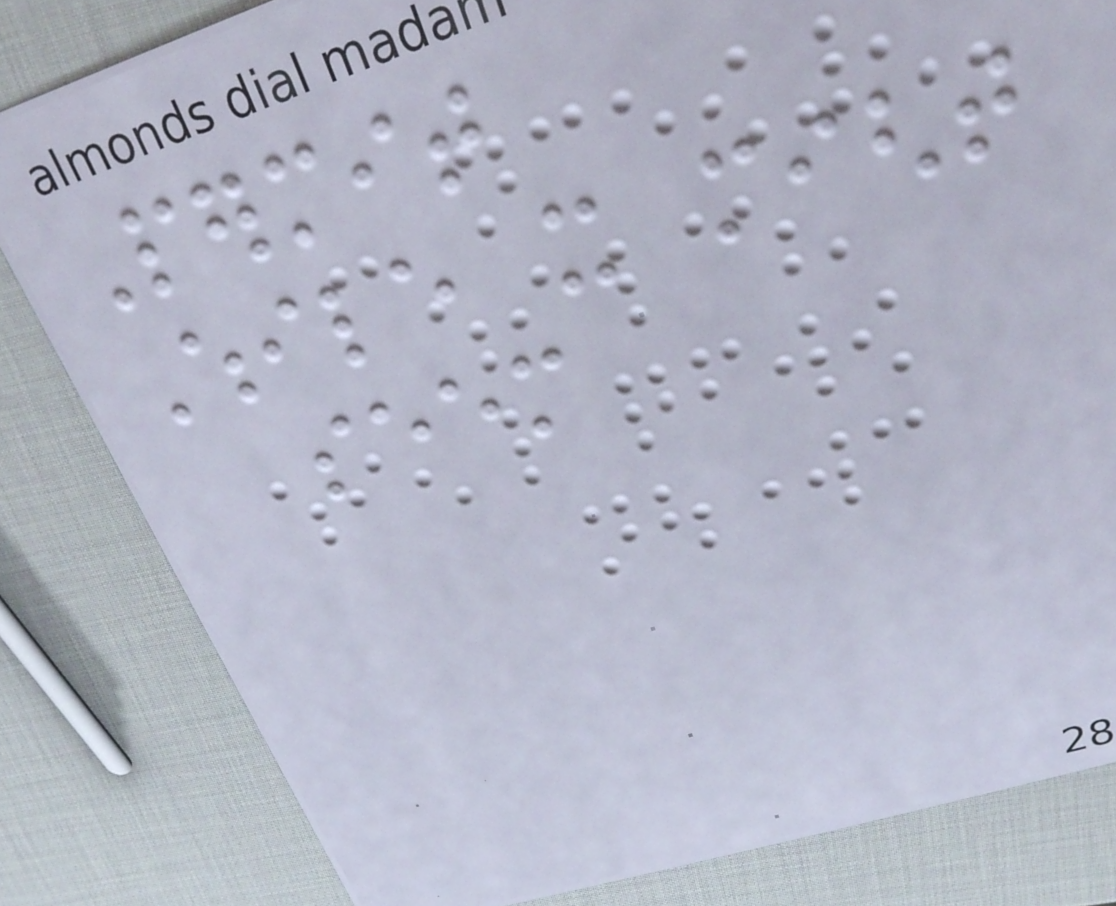Permit
While it might
seem
